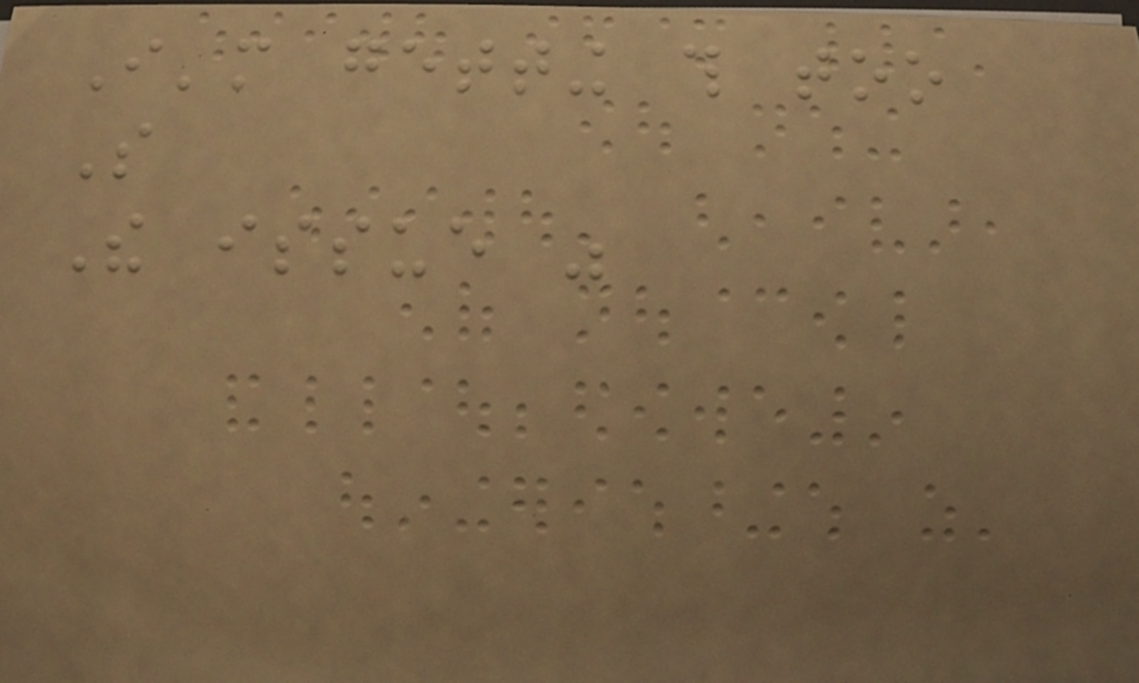I'm getting this too
So
The issue was
